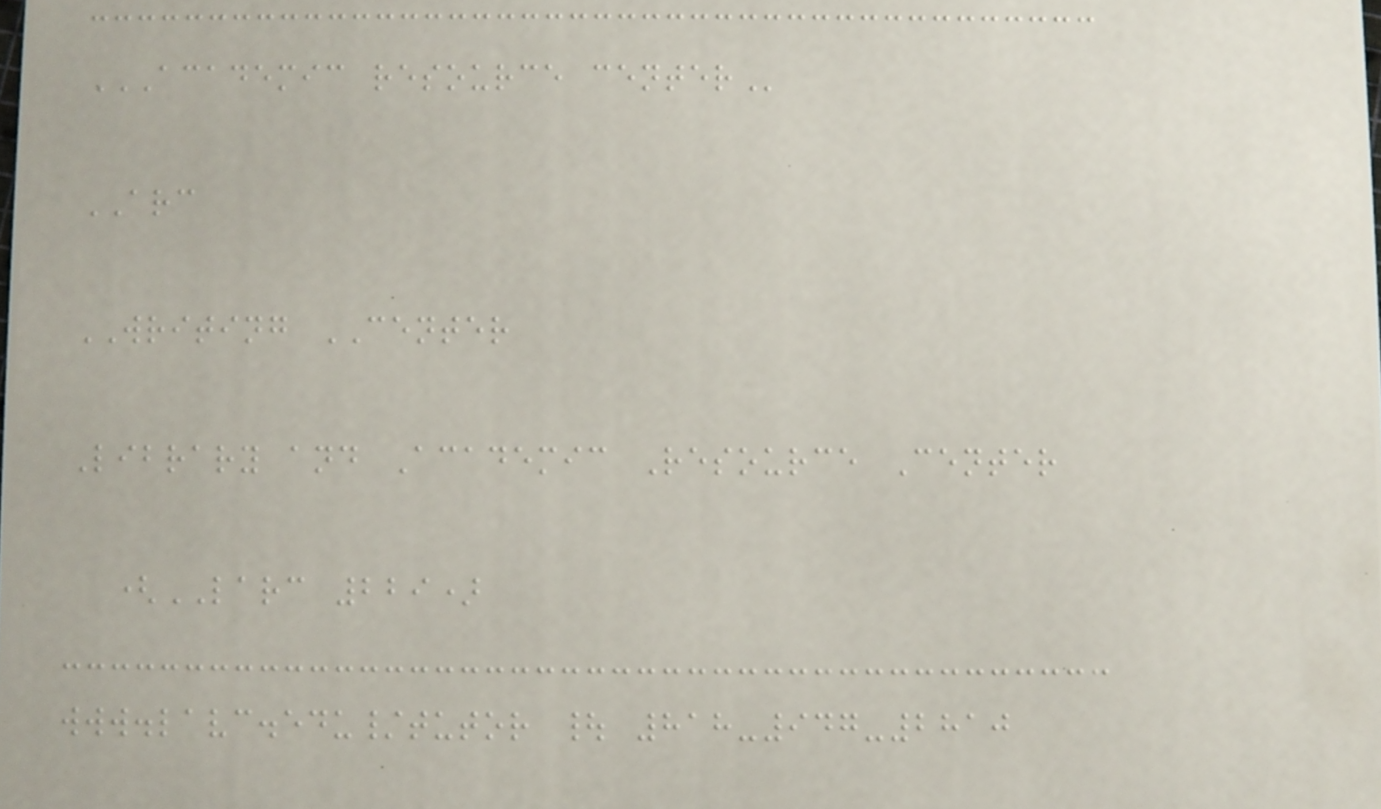ACADEMIC RESOURCE CENTER
ARC
WRITING CENTER
Library and Academic Resource Center
(LARC 229)
www.lavc.edu/tutor | 818-947-2810
